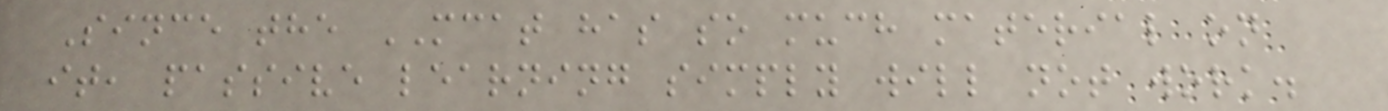Since the MCAT has so much material on
it, passive learning simply will not work.
